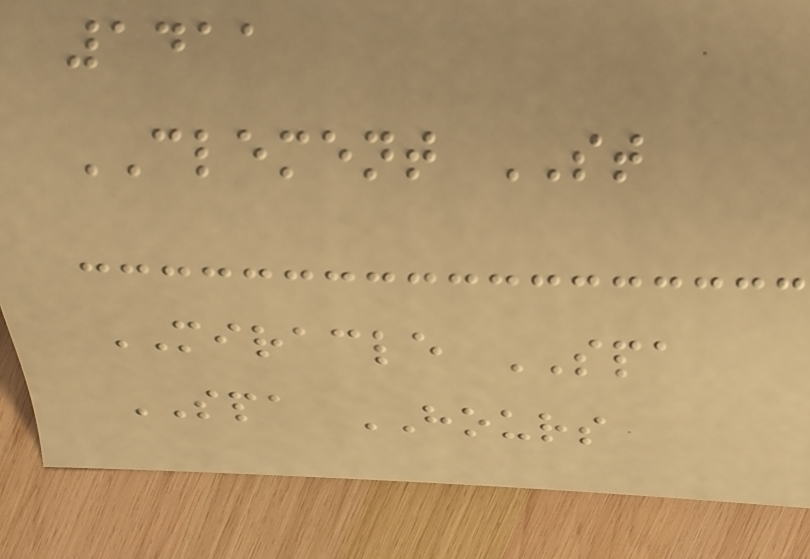1411
CLEMENT ST
MIRACLE SPA
SPA HOURS
